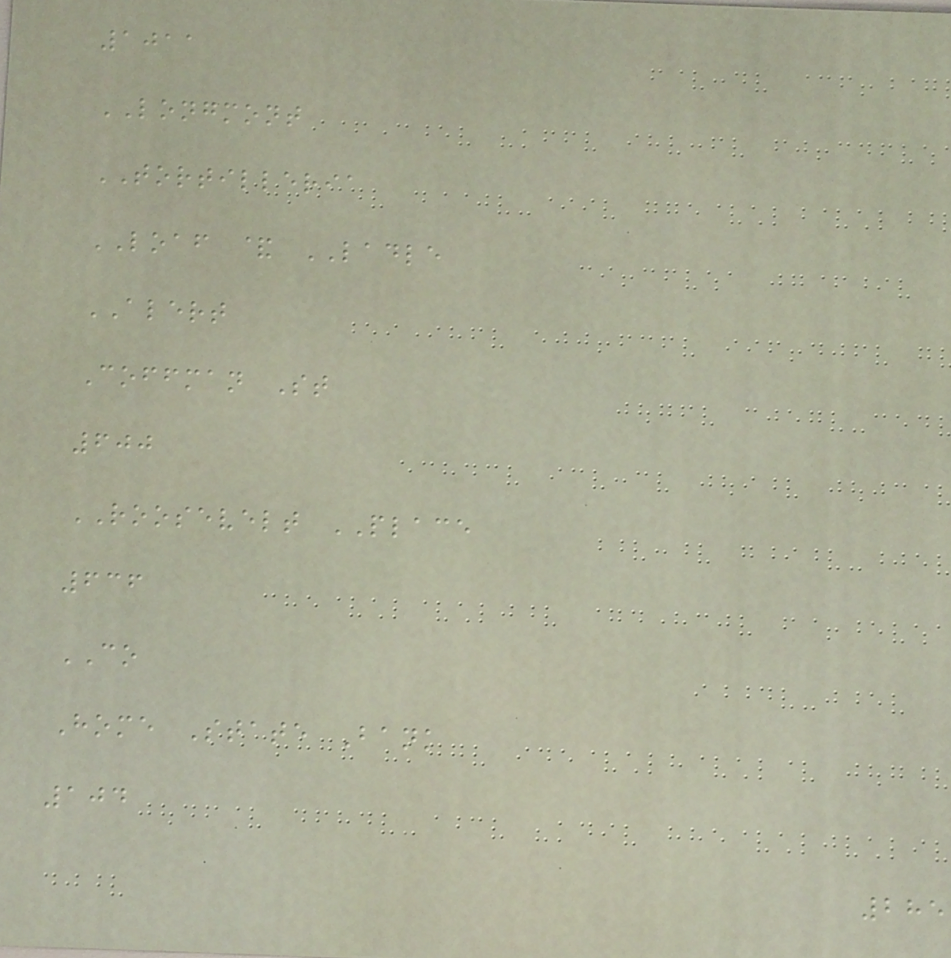1011
LONGMONT
TORTILLERIA
LOAF & LADLE
ALERT
Coffman St
600
ROOSEVELT PLACE
636
CO
Home State Bank
104
285
